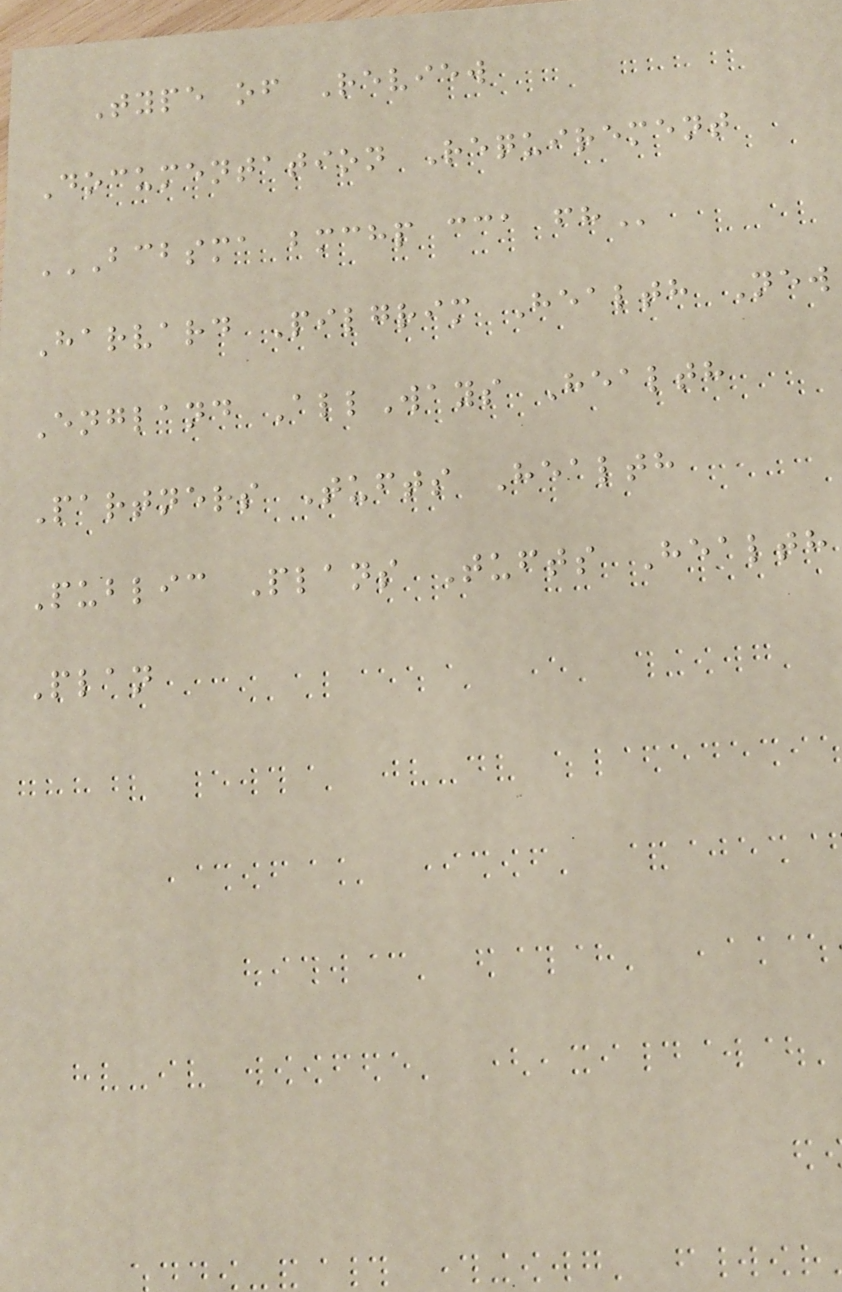Type of Review
Documentation Requirement
BCBSMA BMCHP CCA FH
Harvard Pilgrim Health New
England AllWays Health
Partners Tufts Health
Public Plans Tufts Health
Plan
